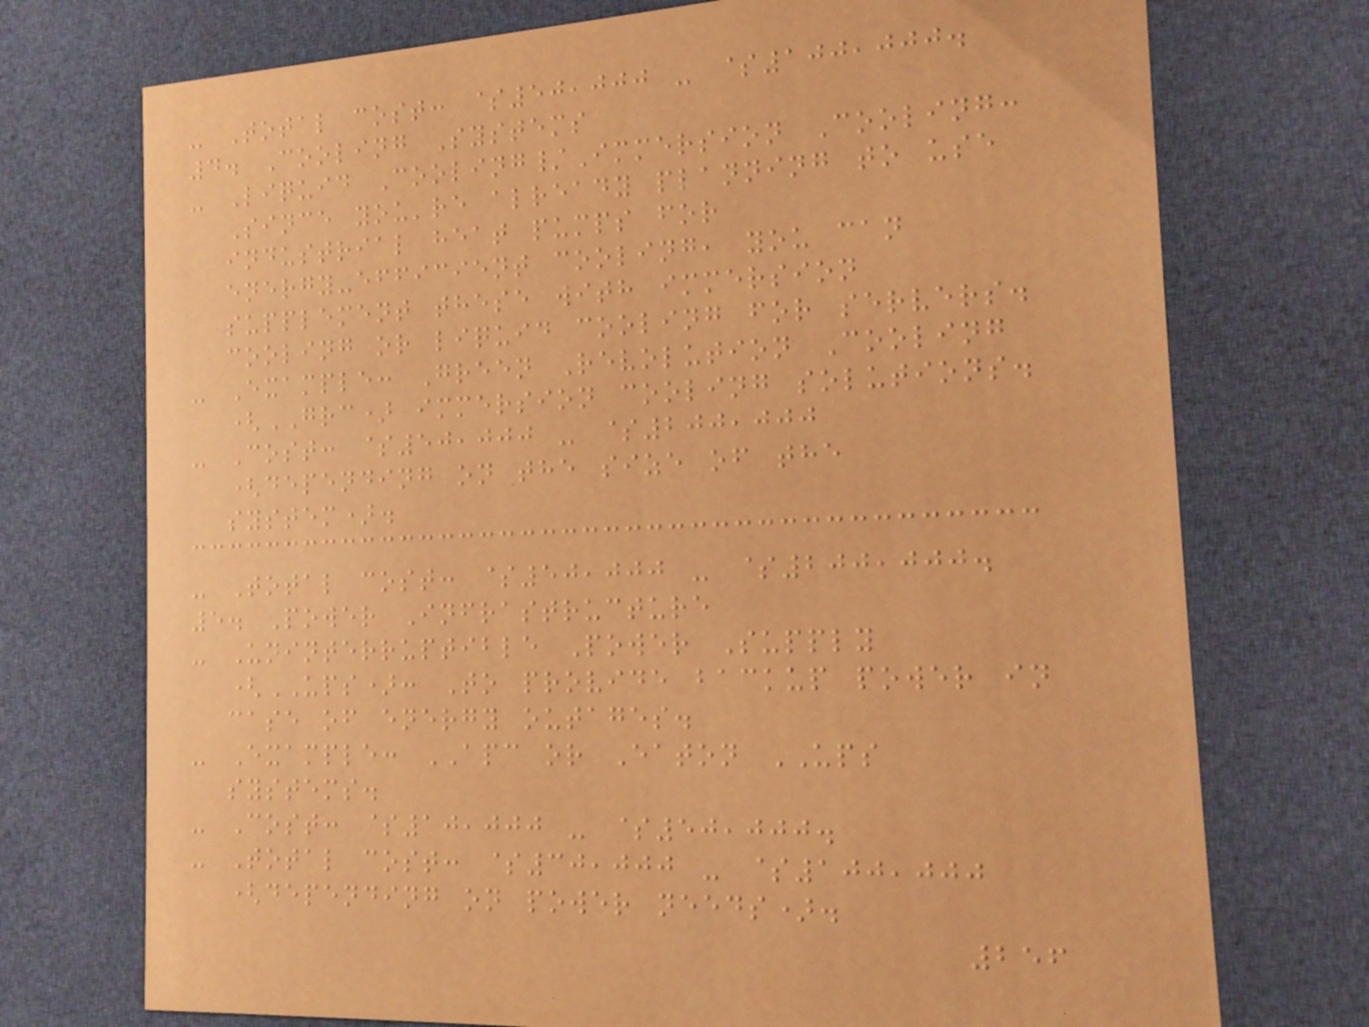- Total cost: $50,000 - $100,000.
4. Cooling Systems
- Liquid Cooling/Immersion Cooling:
Since you're already planning to use
industrial heat pumps for
energy-efficient cooling, you can
supplement these with immersion
cooling or liquid cooling for servers.
- Example: Green Revolution Cooling
(GRC) immersion cooling solutions.
- Cost: $50,000 - $200,000
(depending on the size of the
system).
- Total cost: $50,000 - $200,000.
5. Power Infrastructure
- Uninterruptible Power Supply
(UPS): To provide backup power in
case of energy outages.
- Example: APC or Eaton UPS
systems.
- Cost: $10,000 - $50,000.
- Total cost: $30,000 - $100,000
(depending on power needs).
256
